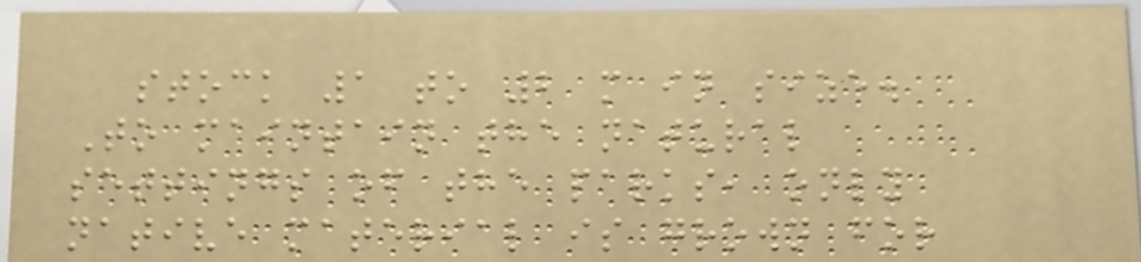stock 1 to 2 m in size.
To maintain the natural
settings of the parks, only
native material is grown for
